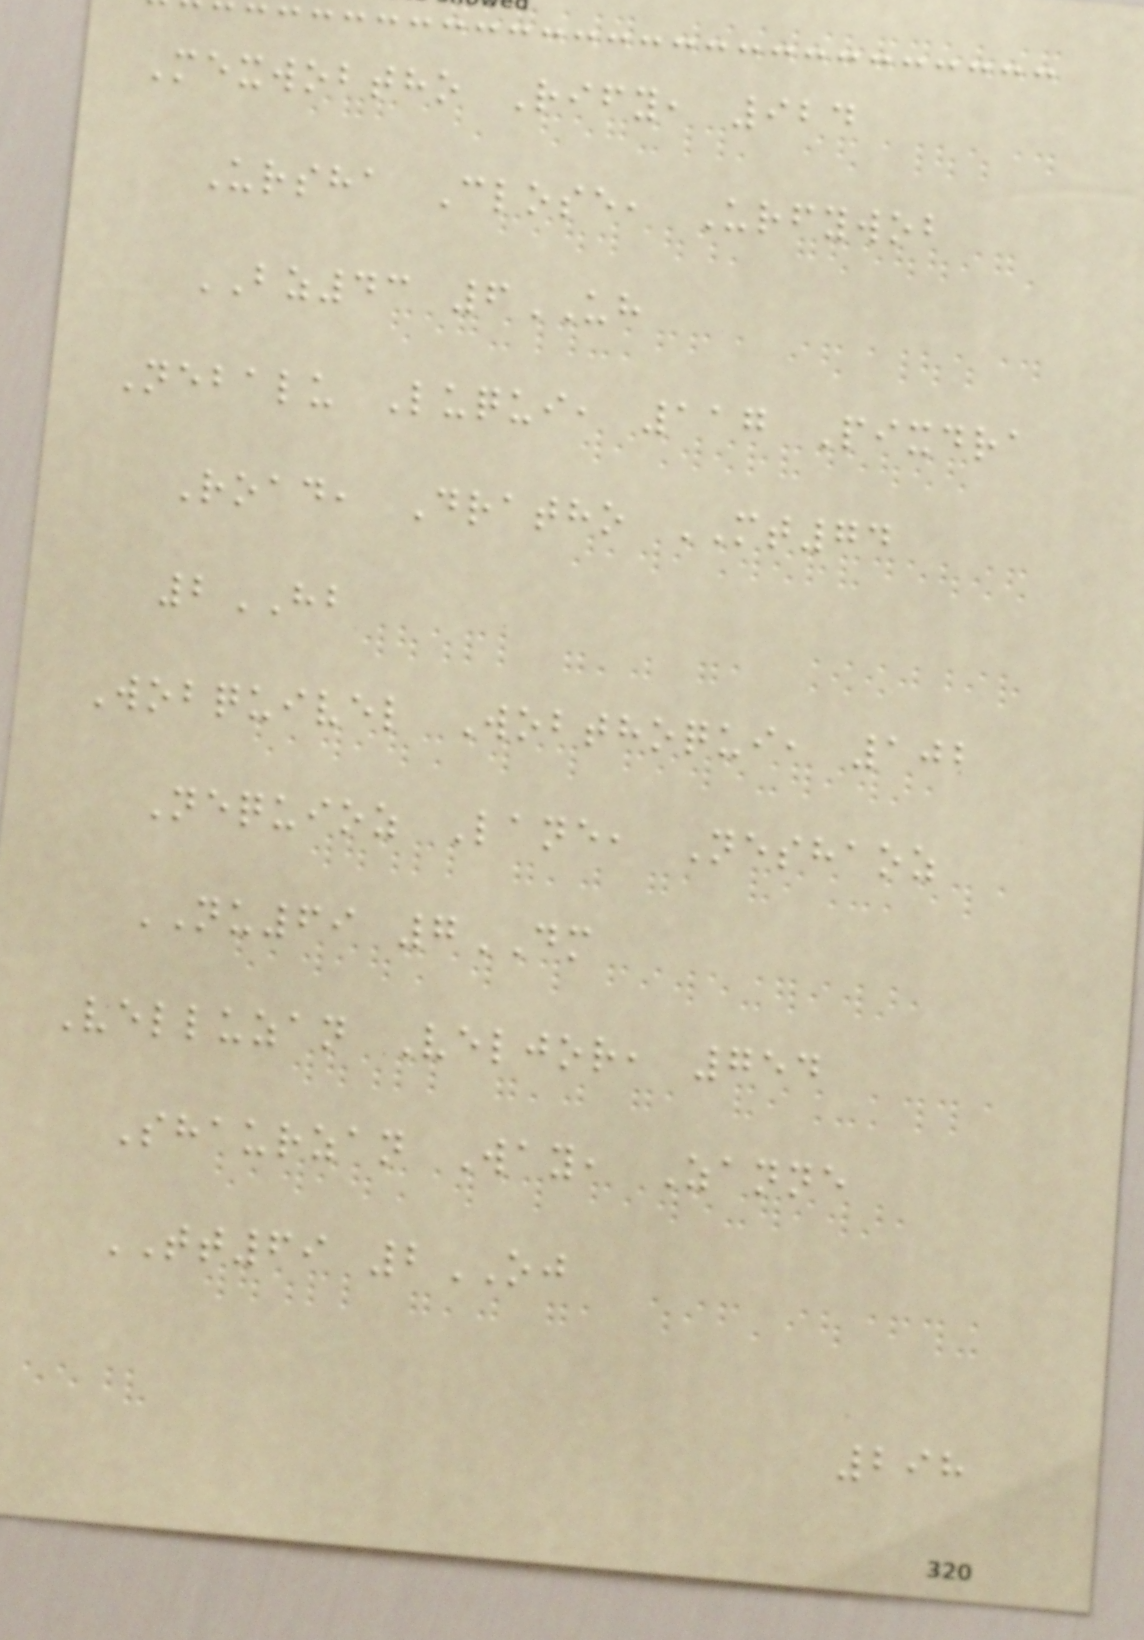Mexwobtho Rify, 924
Ursha Close, Urfywob
BZ43 6UH
Nebalu Luqui, 117 Pixdra
Road, Dratho MT74
2HB
Wobquivel Wobthoqui, 102
Nequioz Lane, Neshaoz
NU69 7DM
Velluzan Veljor, 754
Shaurzan Way, Zanne
TT69 2OJ
298
